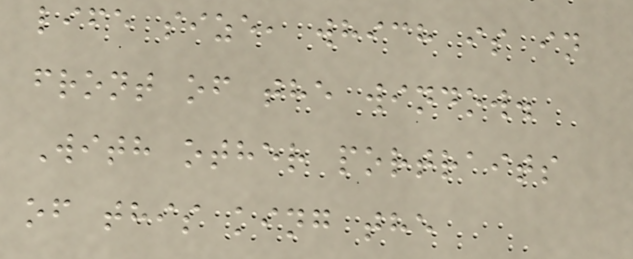life size, which is in
front of the window.
With other portraits
of this king the
